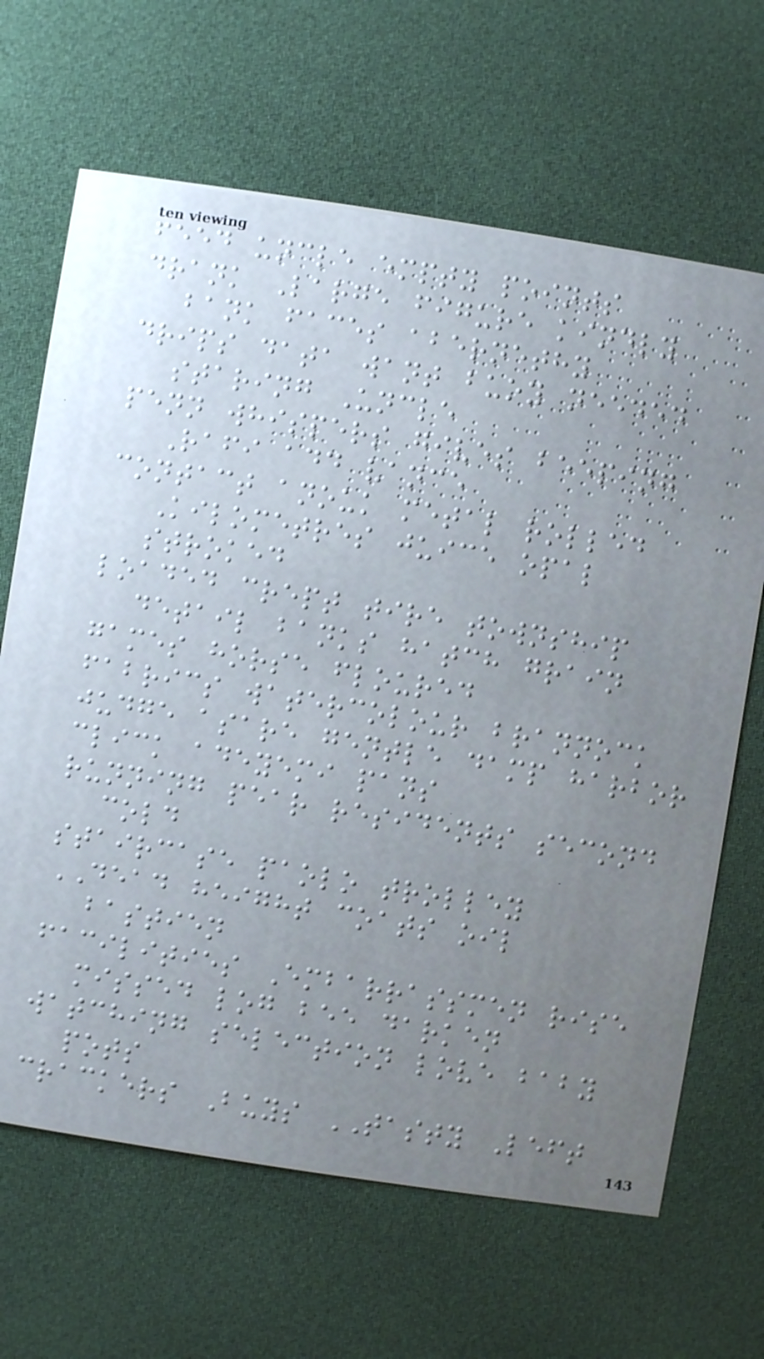feed uncle empty points
drank Large figure kindly
bank faces abernethy
drips data want buoy needed
staring Uncle
penn whispers gives beeping
Rafi add vance
contact anouk metal rolled
Kilometres juice opal
stroked
loaded crept tire township
detail banks hatch grain
games horse floured
fabrics watercolour brannock
judge asare gentle damp harbor
click adeyemi pans
running pear residents second
cold
staircase paolo trolley
DEAD height coats oil
bastien
facilities Embarrassmen rise
missed log bee darken
watching selection love baby
pots
crackers Buys TASTY Left
